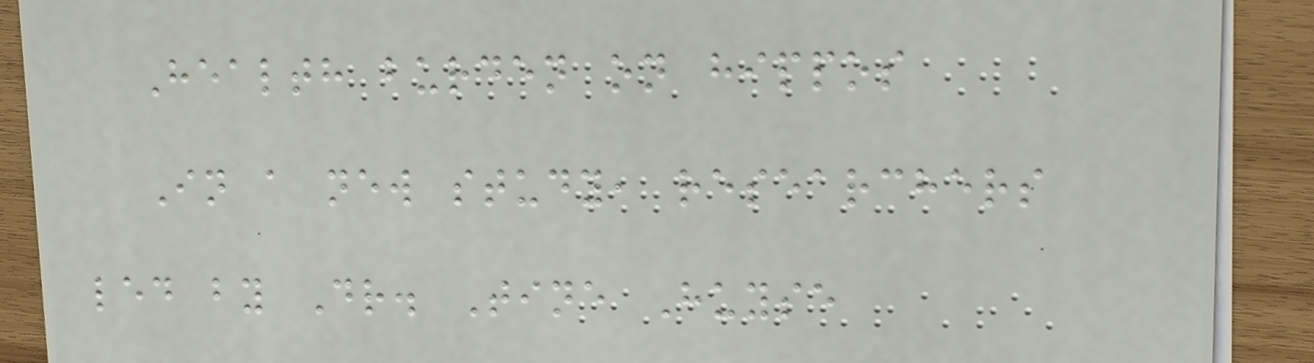Health burden on hippos
In a new study, researchers
led by Dr. Tine Huyse
